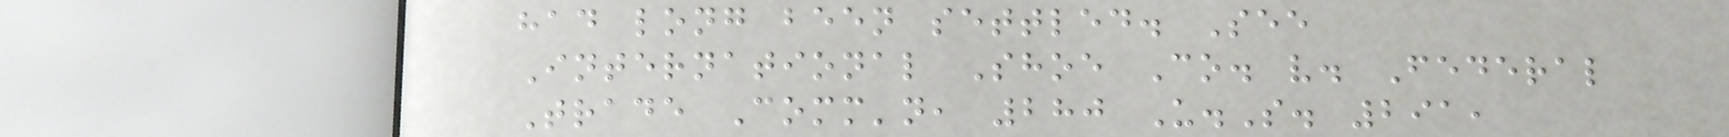had long been settled. See
International Shoe Co. v. Federal
Trade Comm'n, 280 U.S. 291,
